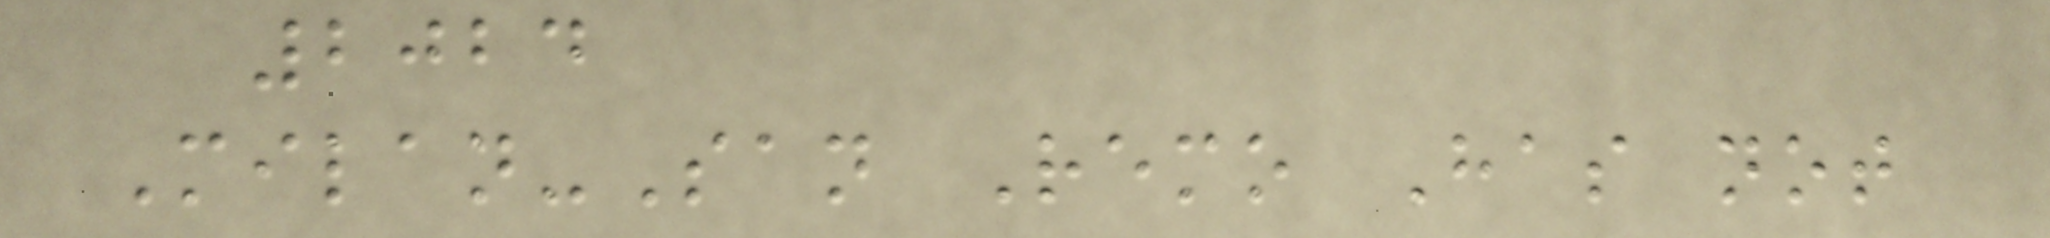2024
Milan-San Remo Has not
